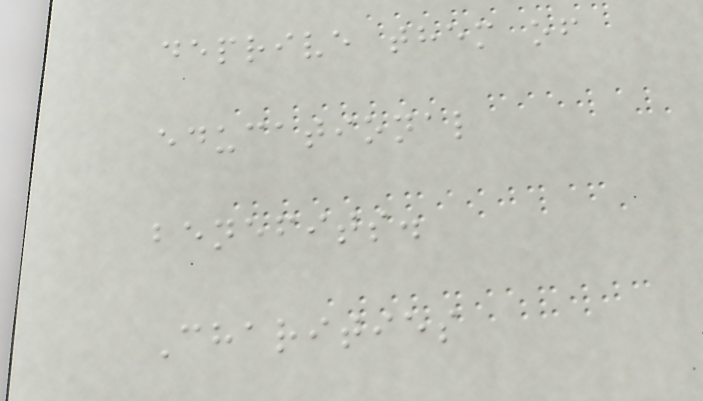deprive them of
educational
benefits.
Charities
